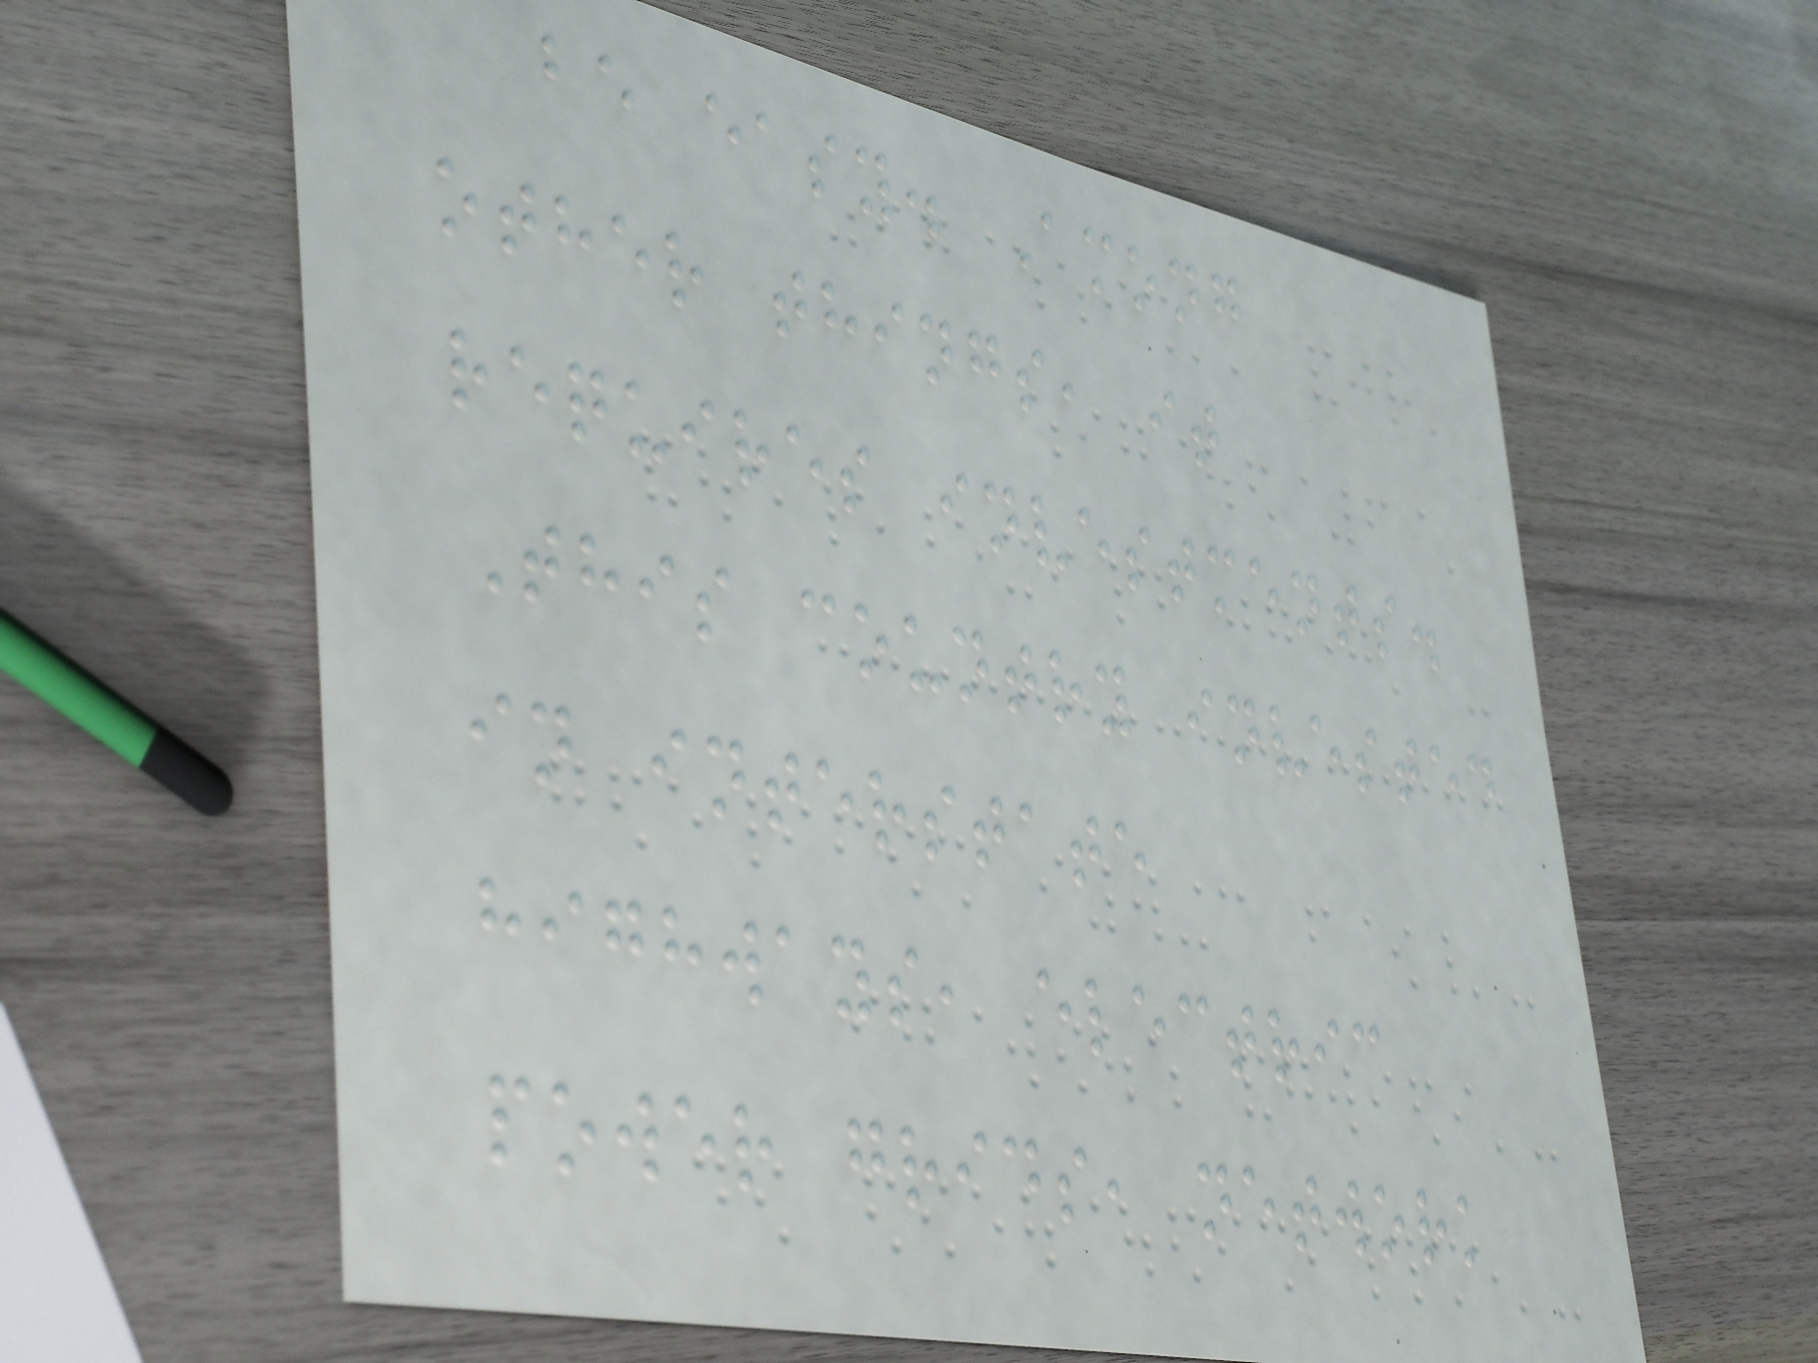be easy. Among
other things, it
requires investments.
This country invested
in interstate
highways, electric
power grids, network
